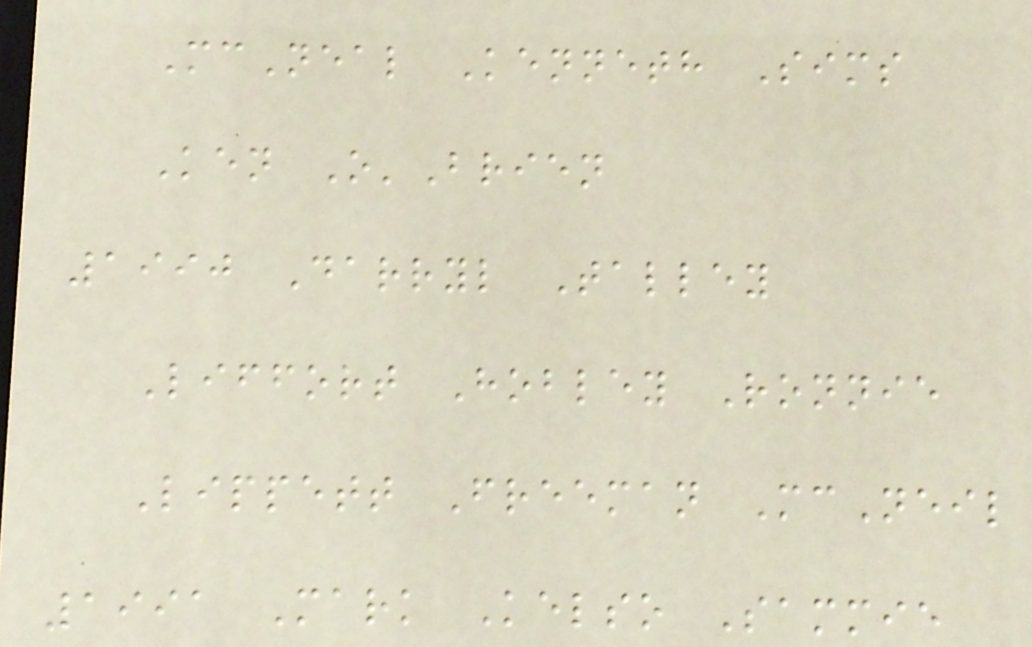McNeal Kenneth Sims
Ken O'Brien
1990 Darryl Talley
Liffort Hobley Ronnie
Lippett Freeman McNeil
1991 Mark Kelso Sammie
